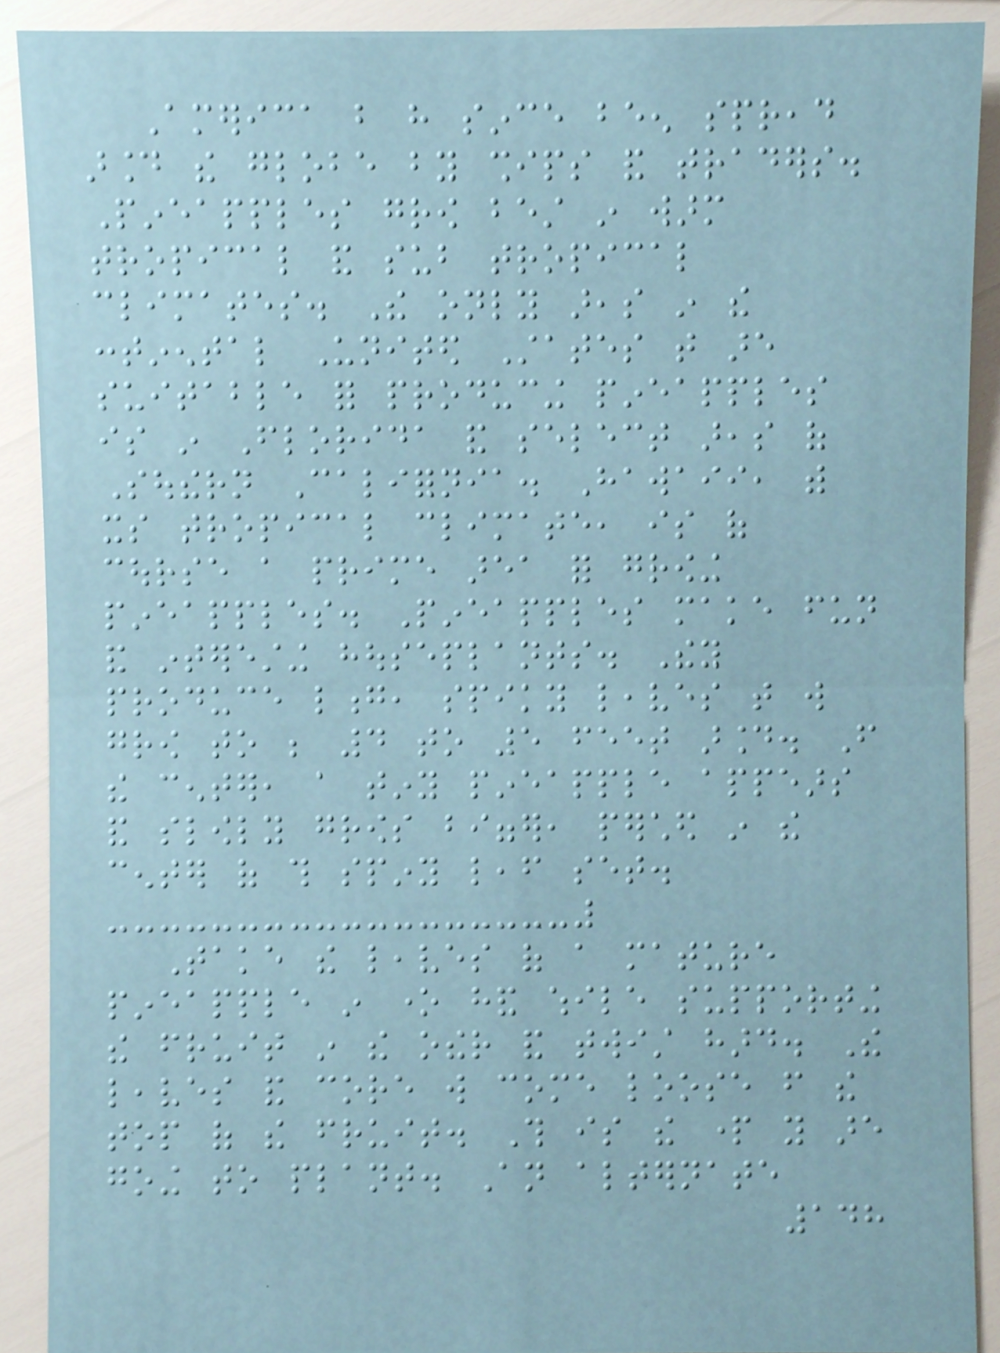America but have since been spread
around the globe by ships and traders.
Pineapples grow best in warm
tropical and sub tropical
climates. The only areas in the
continental United States that are
suitable for producing pineapples
is in Florida and select areas of
Southern California. Hawaii, with
its tropical climate, is of
course a prime area for growing
pineapples. Pineapples make fun
and interesting houseplants. They
produce long, spiky leaves that will
grow to be 4 to 5 feet around. From
the center, a tiny pineapple appears
and slowly grows bigger, perched in the
center of this spiny leaf set.
Take the leaves of a mature
pineapple in one hand while supporting
the fruit in the other and twist hard. The
leaves and core will come loose from the
top of the fruit. This is the part you are
going to plant. An alternate
148
